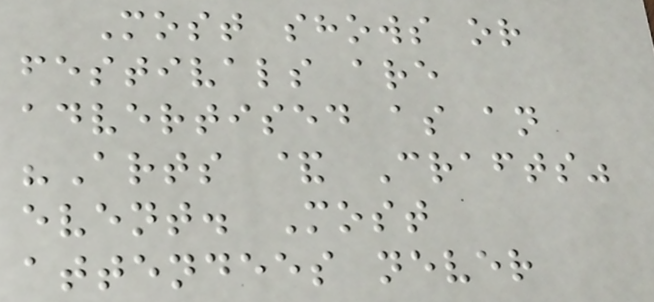Most shows or
festivals are
advertised as an
"Arts & Crafts"
event. Most
attendees never
